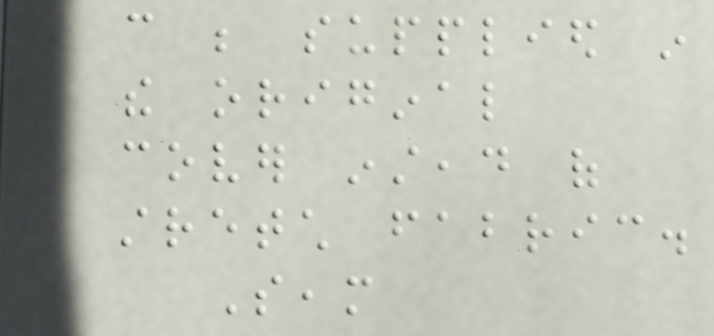can be supplied in
the original
cover instead of
stretch fabric.
Seam
